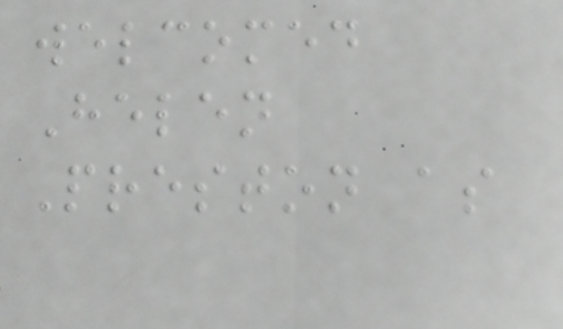welcomed
Helen
Preston as
